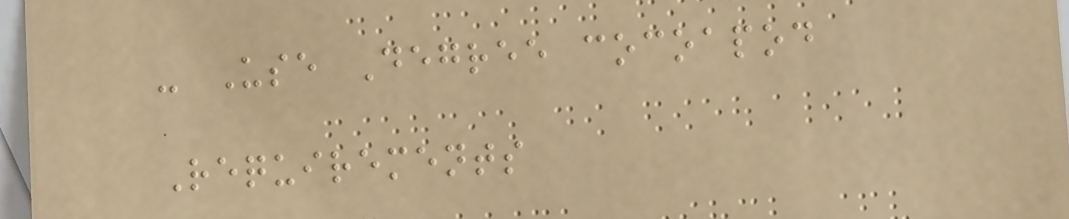- Use Degree cocoapod
Requirements
